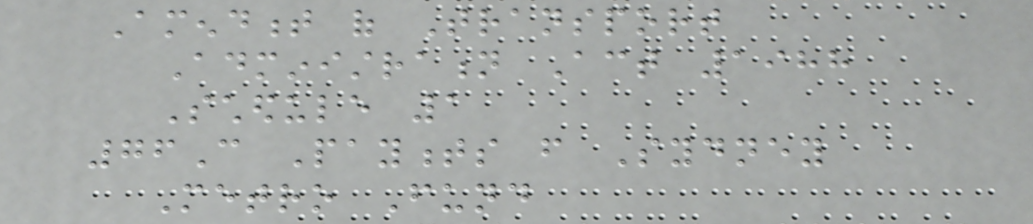Amendment of Transport
Administration Act 1988
Schedule 1
76C Payments from Sydney
Metro Fund
